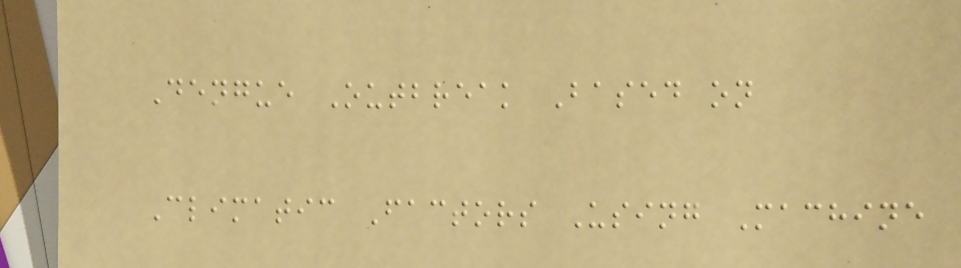Dengue Outbreak Based on
Climatic Factors Using Machine
